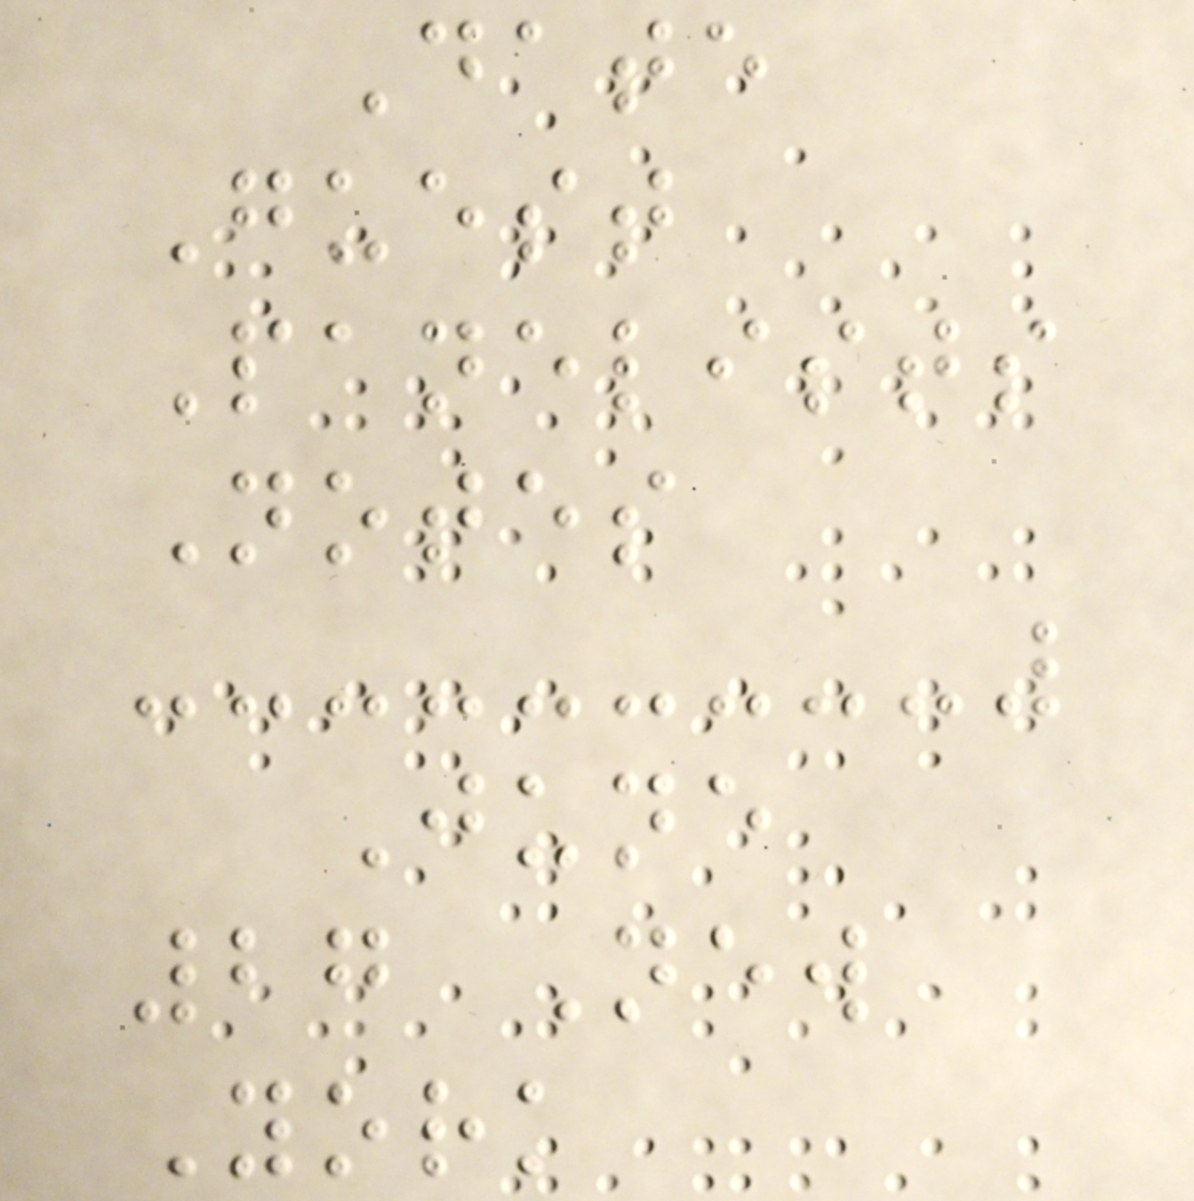Date
Guest
Panelists
Notes
June
27 New
York
